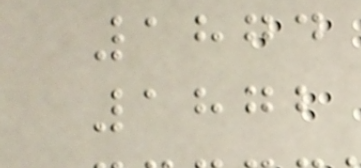1874
1872
